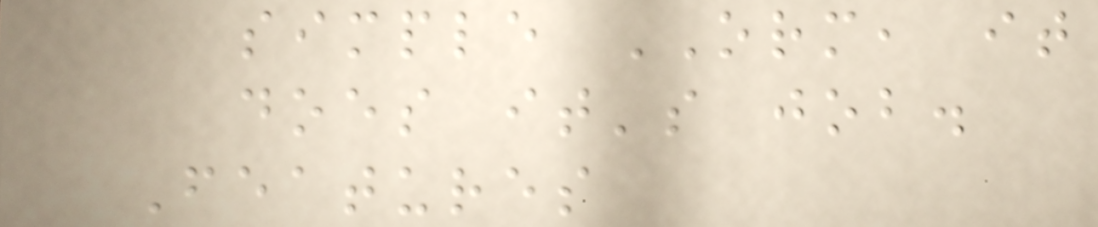simple ORM, it
does it's job.
Features
